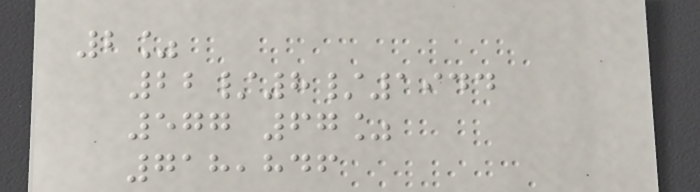2%
22/8/1944
577 67%
718,846
